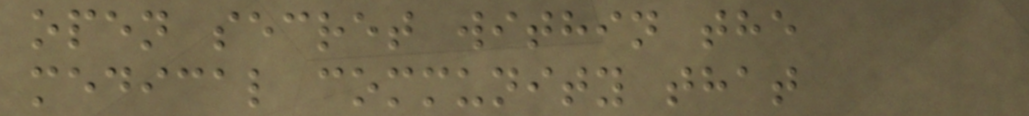open secret within the
medical community that
